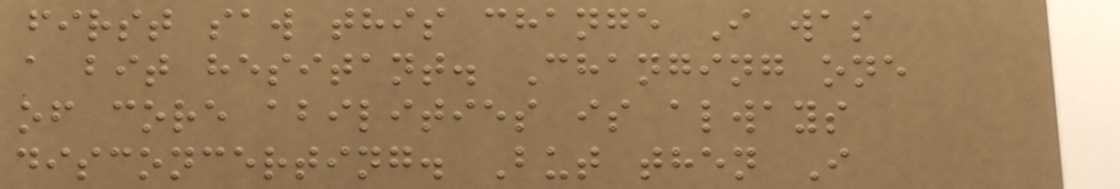first saw this change I was
a bit hesitant. Changing one
of core abilities is always
disconcerting. But then I
